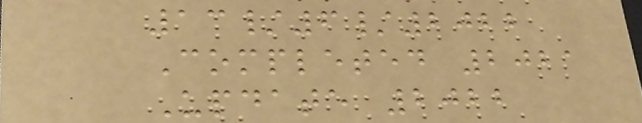13/6/2022
Completed 2021
Update 2022
